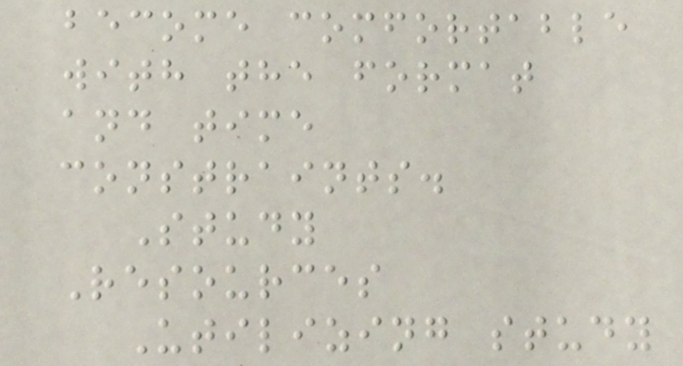become comfortable
with the format
and time
constraints.
Study
Resources
Utilizing study
